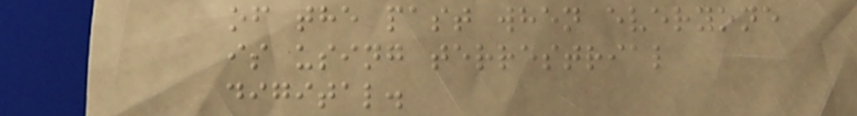of the past when everyone
is using terrestrial
digital.
